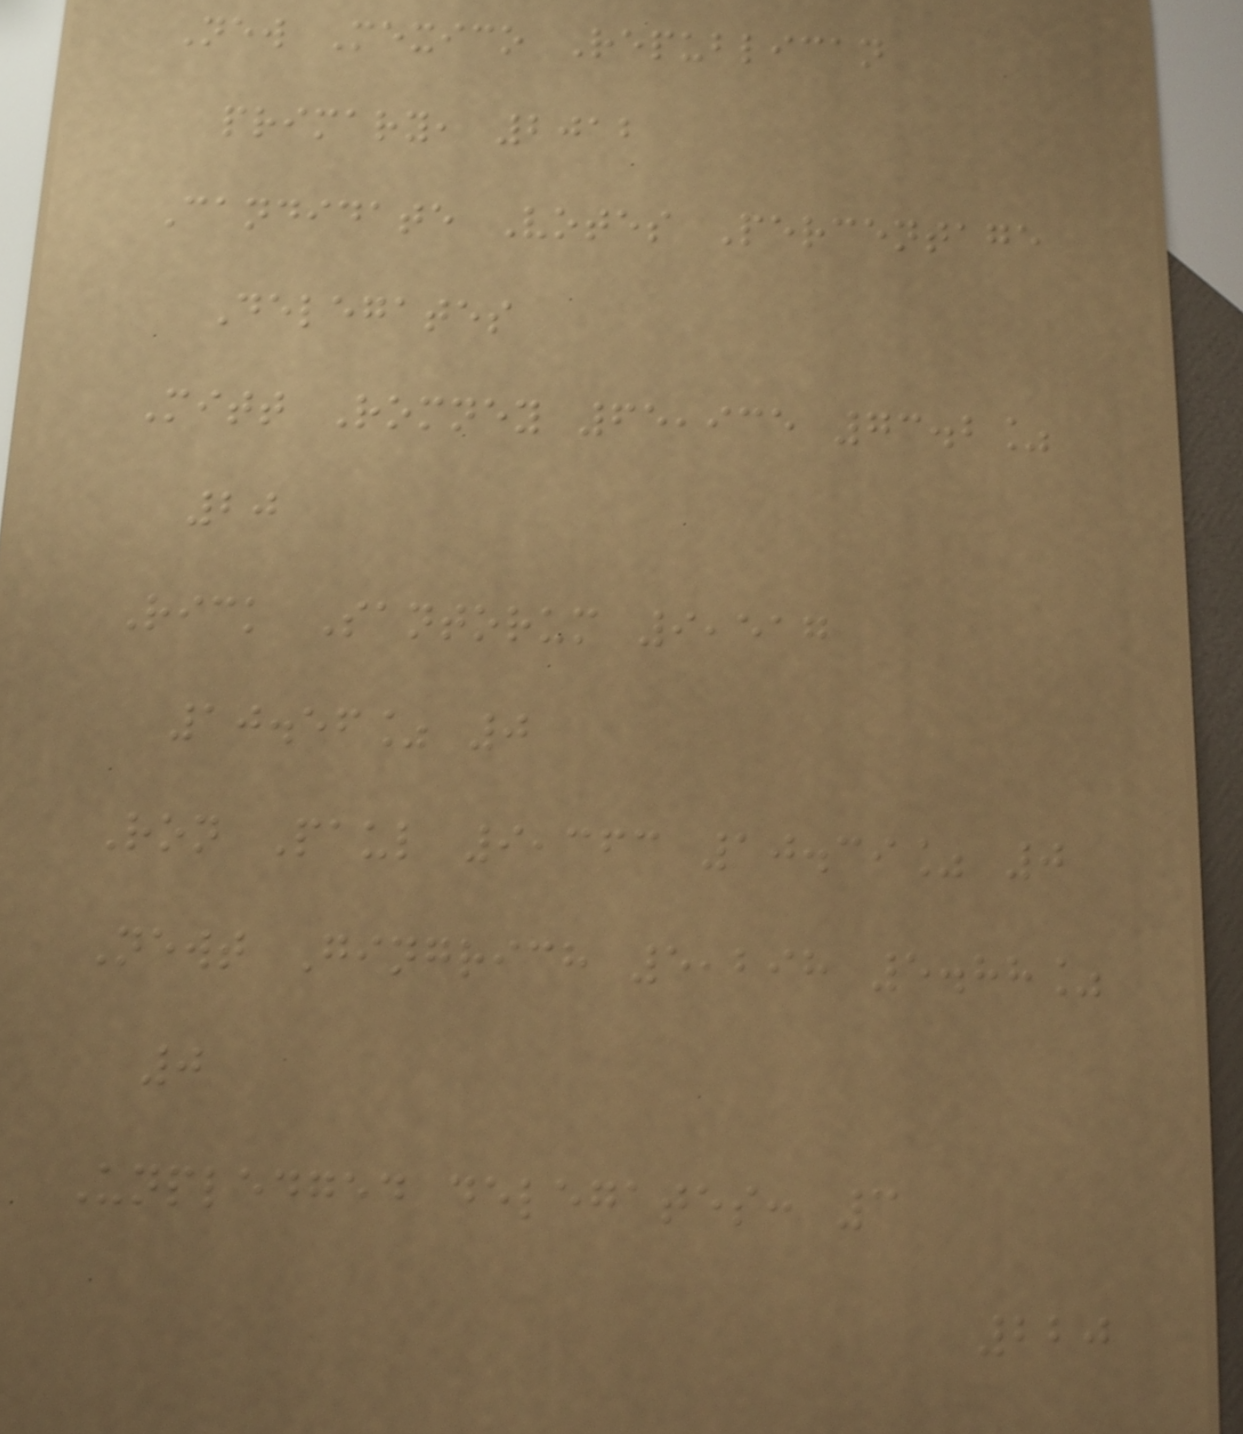New Mexico Republican
primary, 2012
Candidate Votes Percentage
Delegates
Mitt Romney 65,935 73.2%
20
Rick Santorum 9,517
10.56% 0
Ron Paul 9,363 10.39% 0
Newt Gingrich 5,298 5.88%
0
Unpledged delegates: 3
220
